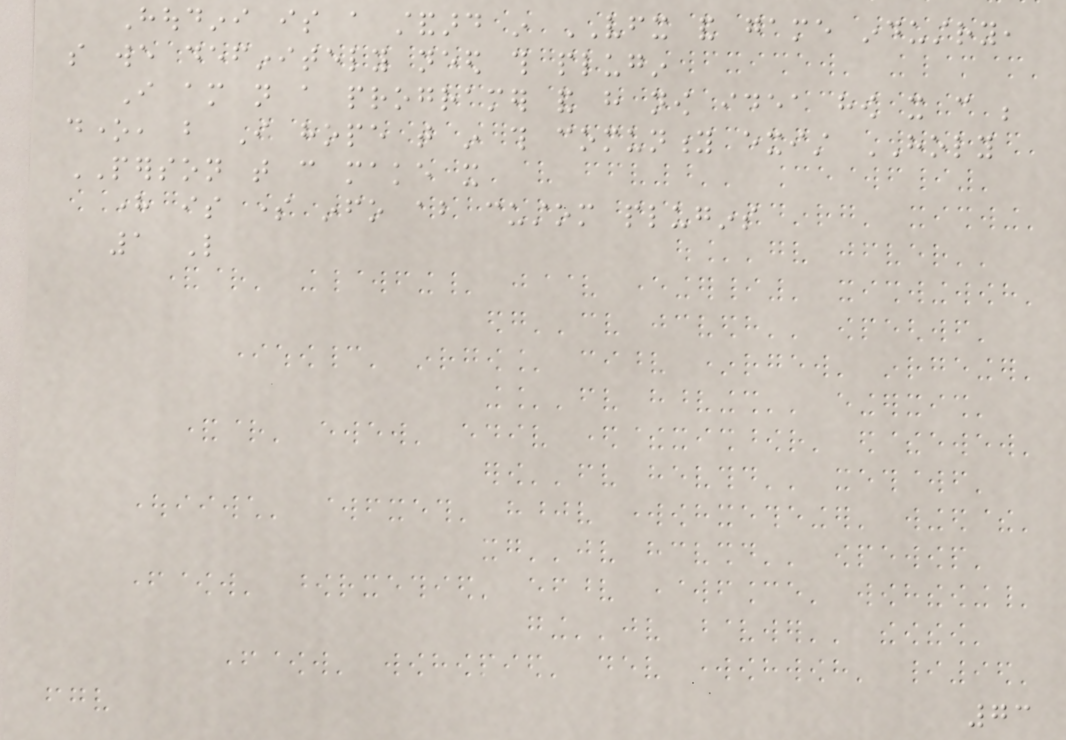Houdini is a standard in VFX and game industry,
so we definitely need this plugin
I am not a programer and have now idea how it can be
done, but I hope that in this comunity exist HOLY
PERSON that can make it
here is some info about custom plugins
1 Like
73
